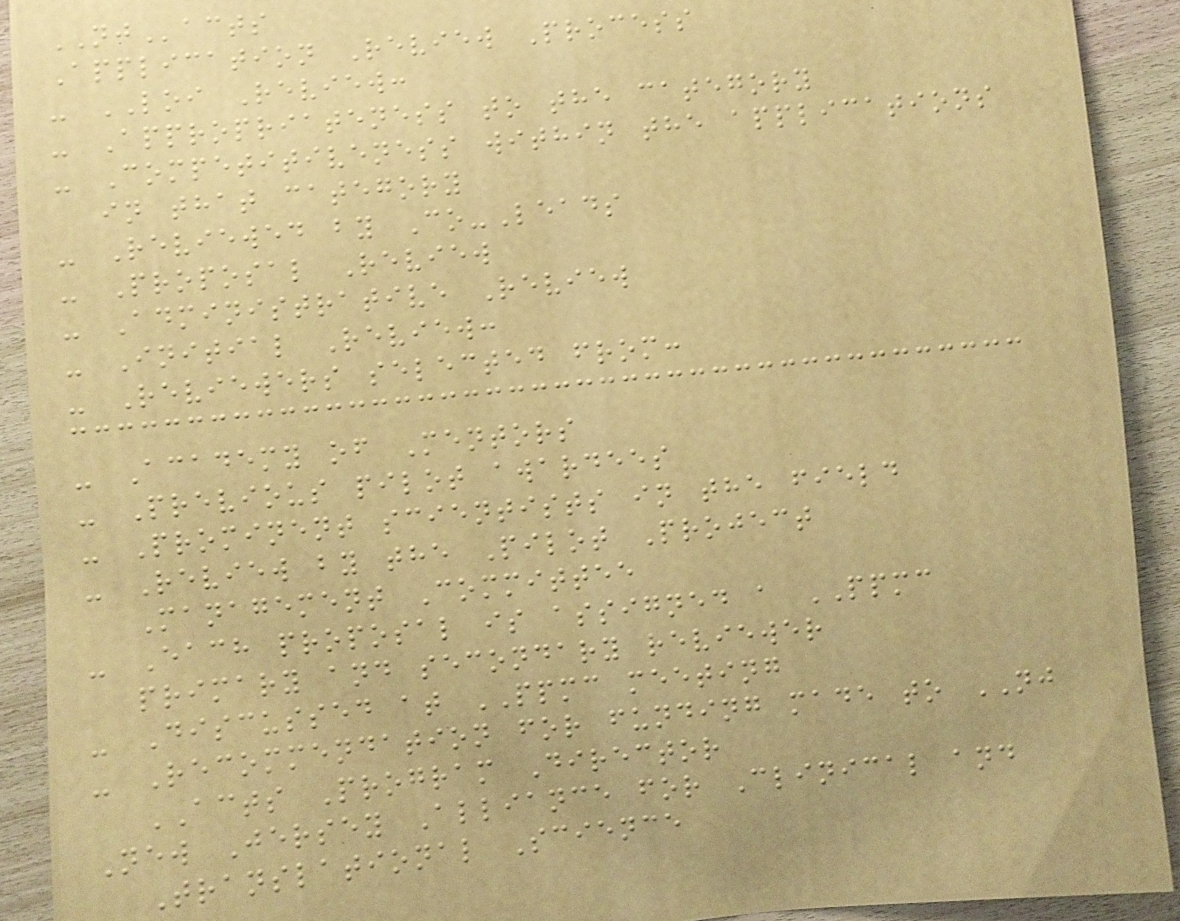NJacts
Application Review Process
- LOI Review:
- Appropriateness to the category
- Competitiveness within the applications
in that category
- Reviewed by Co-Leads
- Proposal Review
- Administrative Review
- Initial Review:
- Reviewers selected from:
- Academy of Mentors
- Previous pilot awardees
- Prominent scientists in the field
- Review by the Pilot Project
Management Committee
- Each proposal is assigned a PPMC
primary and secondary reviewer
- Discussed at PPMC meeting
- Recommendation for funding made to NJ
ACTS Program Director
New Jersey Alliance for Clinical and
Translational Science
